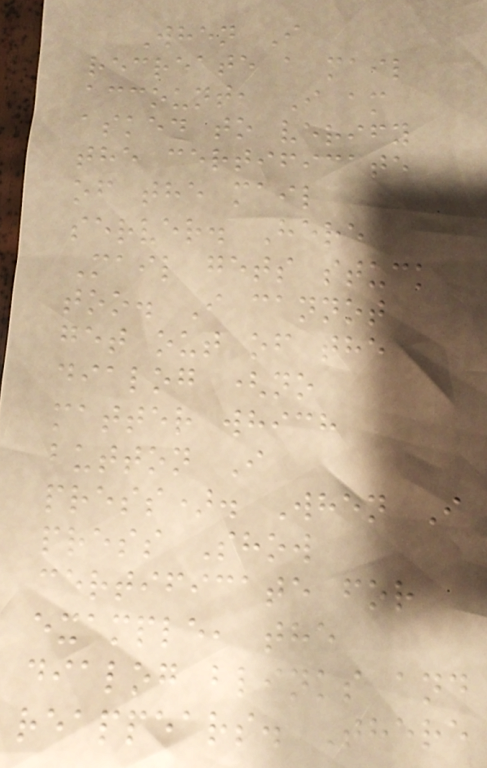When I
recreate a mail
account, I am
asked to verify
the certificate
of the mail
server. Here
Mail gets stuck
too. I cannot
get out of the
dialog (no
matter which
button I
press). When I
press Show
certificate for
example, the
dialog blinks and
reappears. There
